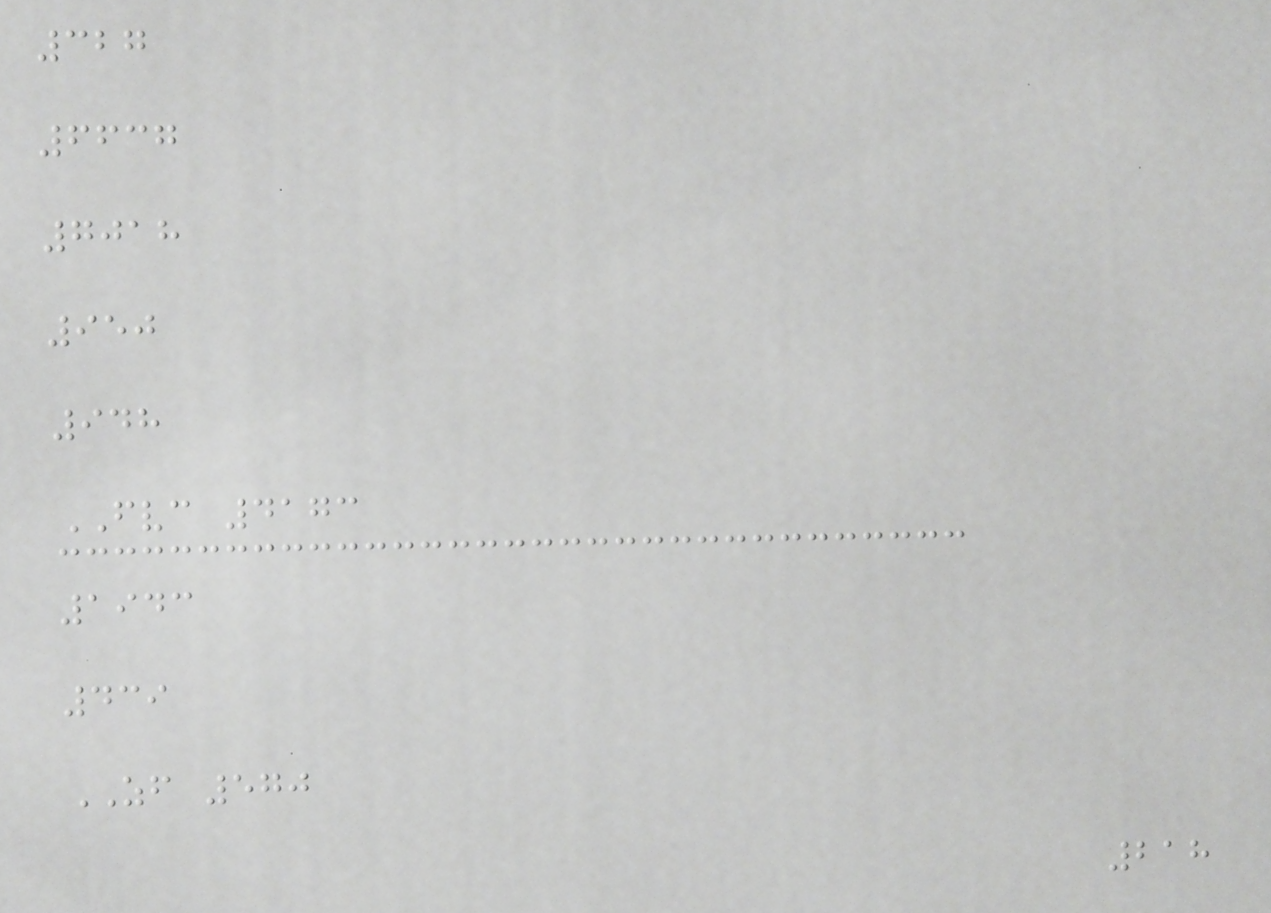327
6637
7018
950
948
FVC 4173
1943
439
ZF 570
218
